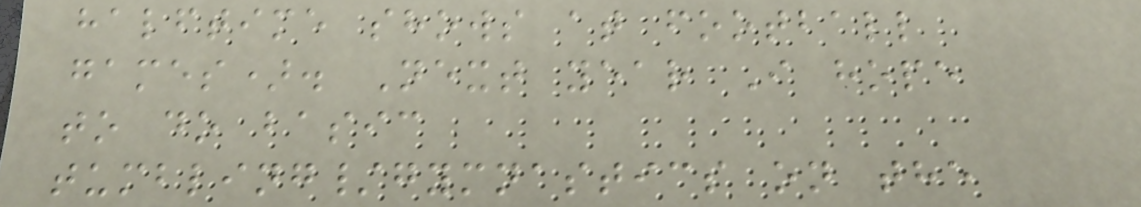halftime shows at football
games). Next year I hope
to do basic
tumbling/gymnastics on the
